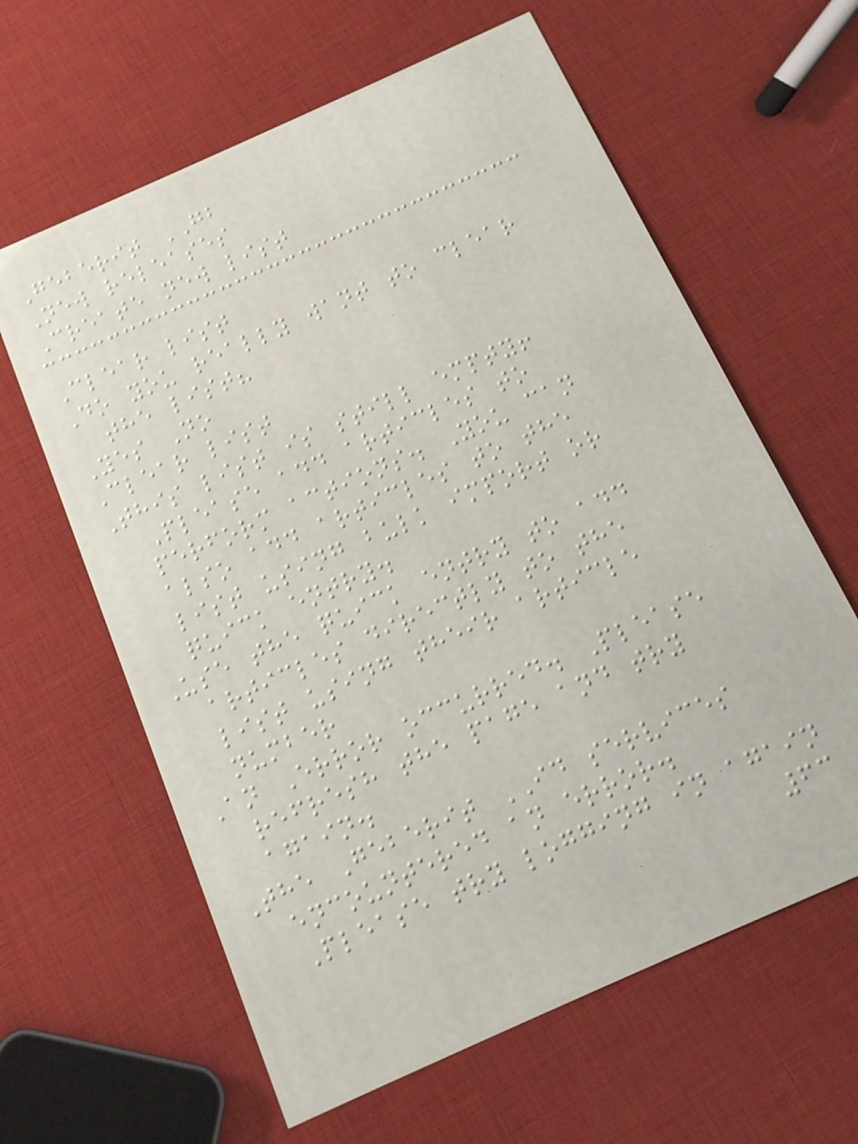Geberit GB
New releases
Create new list
Clear list
Do you really want to clear
the list?
Yes No
Clear list
This list is still empty!
Please add articles to
perform actions. You can
also add articles to the
list using bulk import or
quick entry.
Use the quick entry to add
articles directly to the
list using their article
number
An Error occurred. Please
refresh the page and try
again.
The Geberit ID services
encountered an error.
Please try logging in again
63
